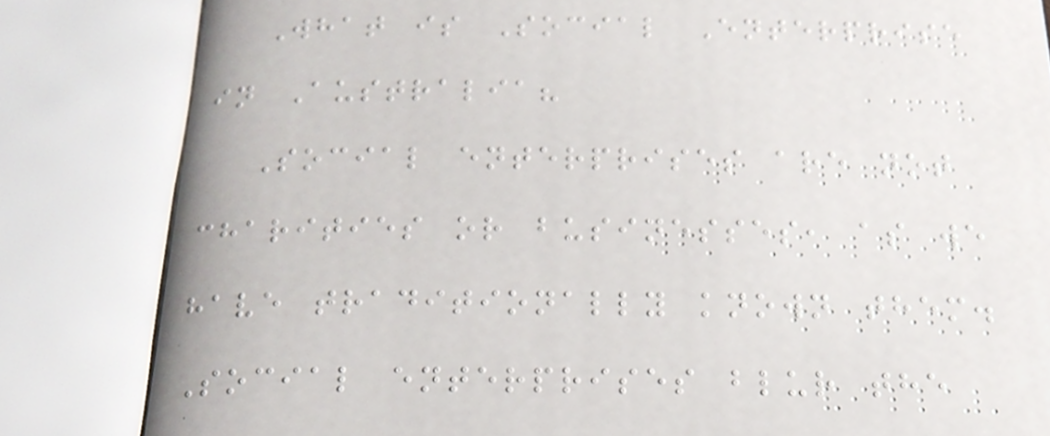What is Social Enterprise
in Australia?
Social enterprises are not
charities or businesses, as we
have traditionally known them.
Social enterprises blur the
